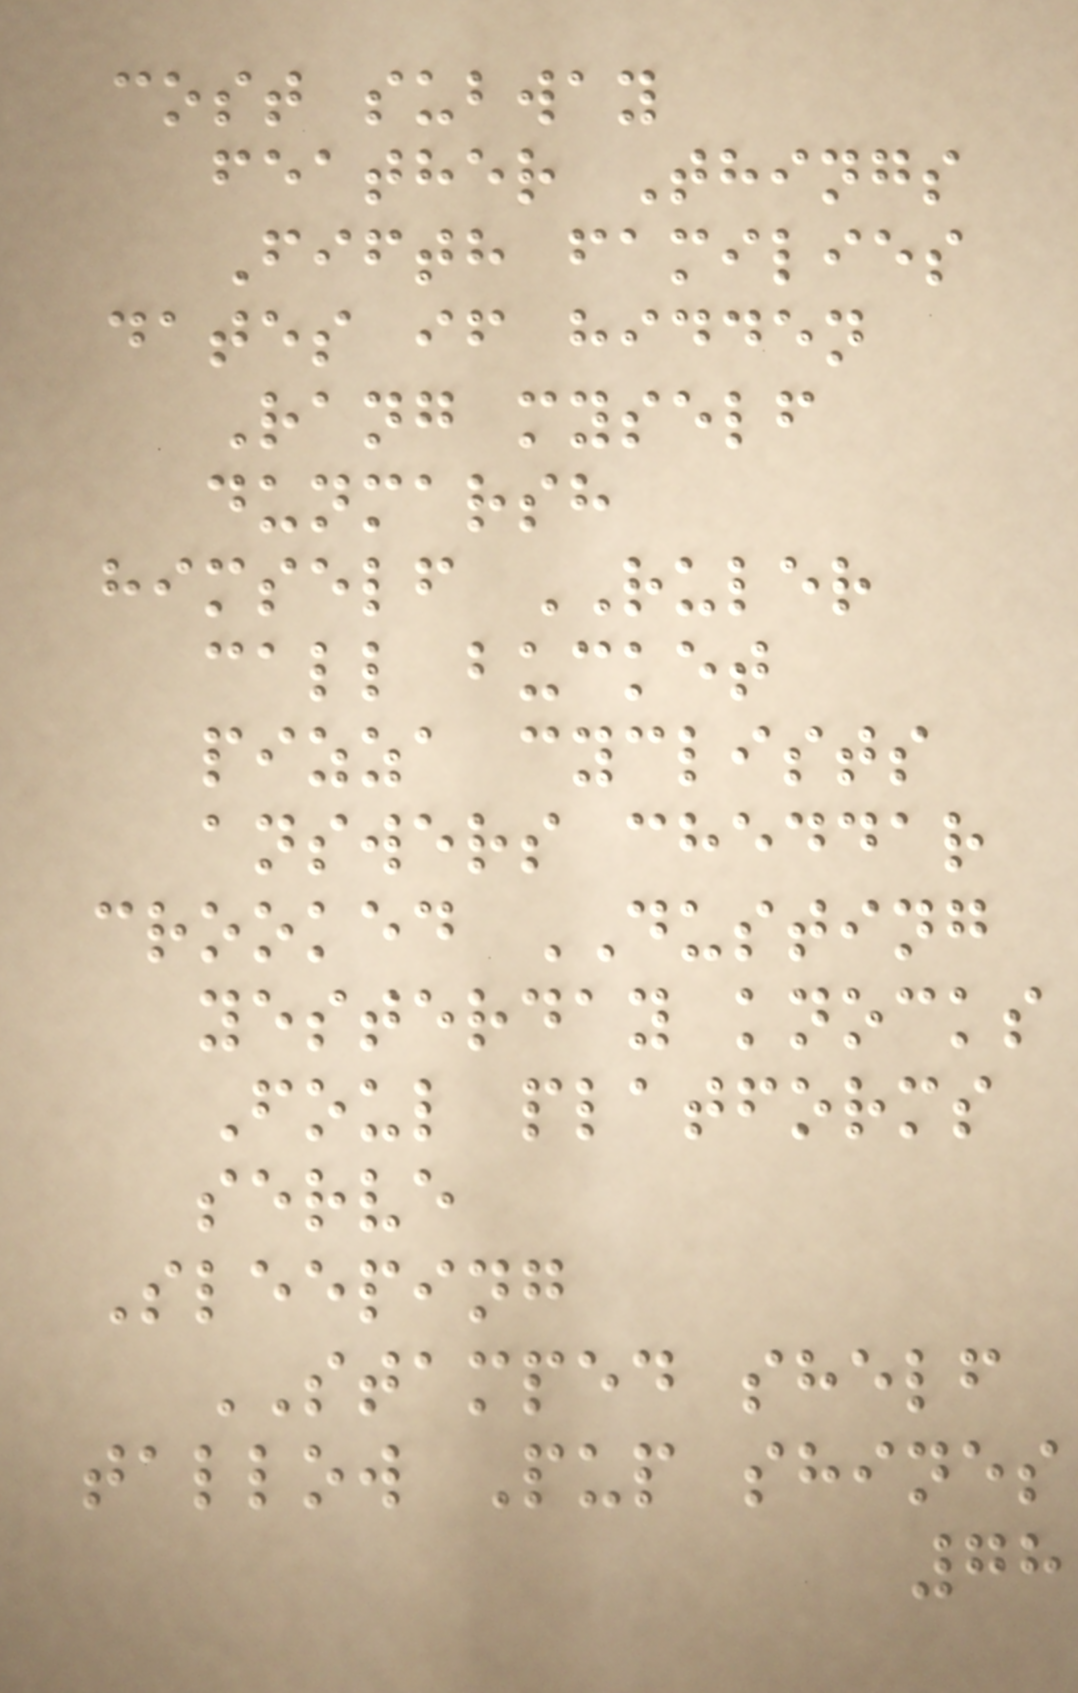cost subway
feather Things
Fifth families
dates if hidden
Rang myself
dunmarsh
himself RULER
call bucket
pizza cyclists
answers cheddar
crooked DUSTING
yesterday knocks
Foul platforms
serve
Sleeping
STAMPED shelf
tallow Pup shines
78
